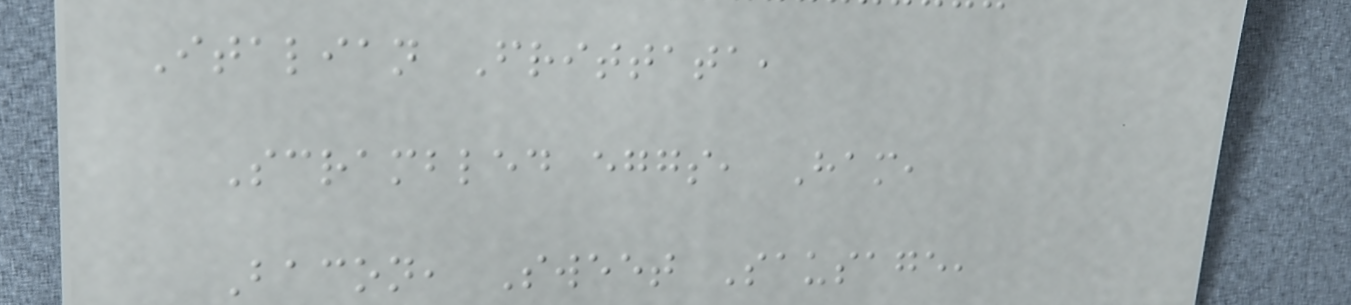Italian Frittata,
Scrambled eggs, Ham,
Bacon, Sweet Sausage,
